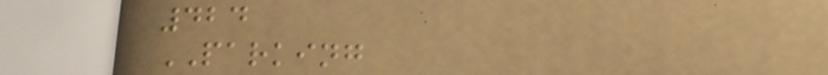424
PARKING
